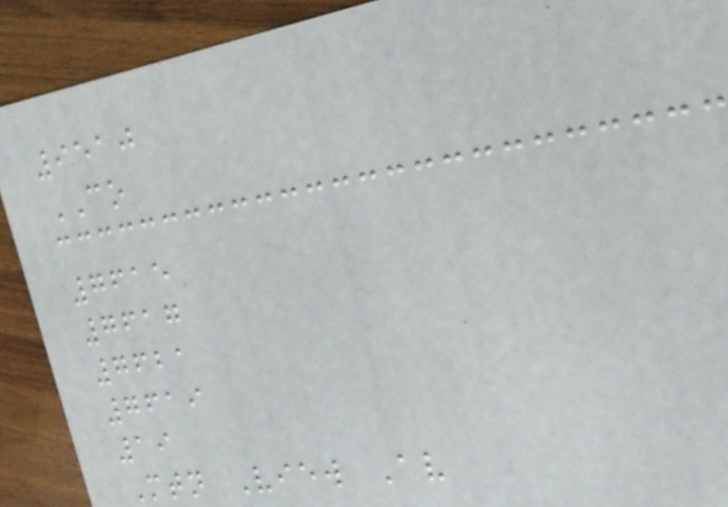9510
CO
7615
7617
7621
7619
19
Mtn View Av
